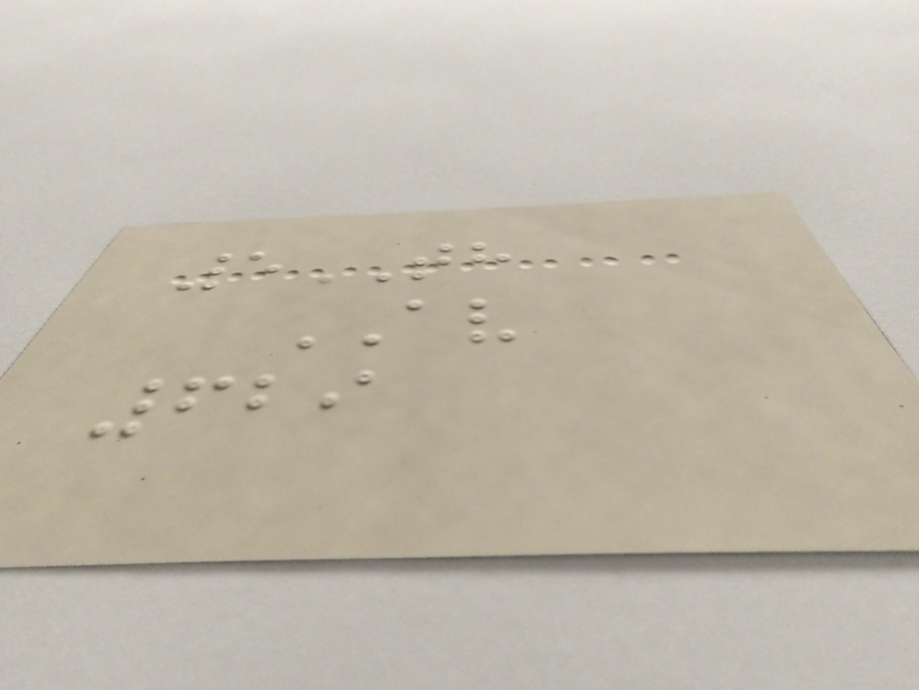5TH
AV
629
